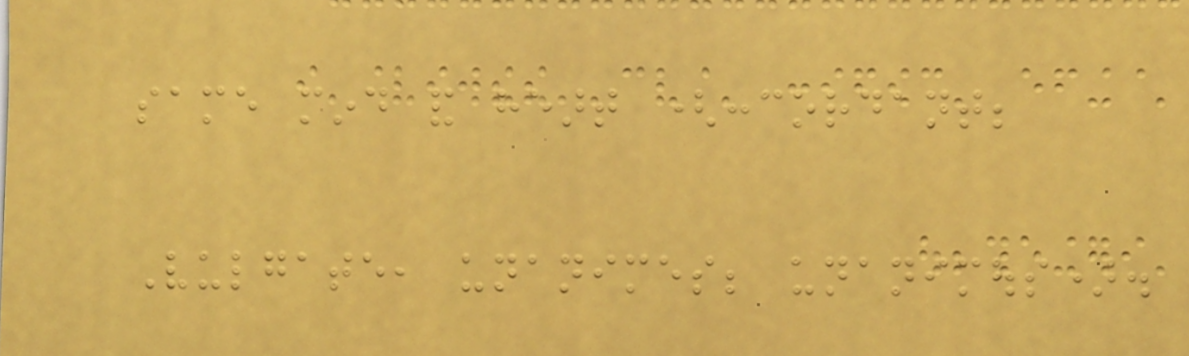same mind and heart (concordant;
Vulgate, unanimes; unanimous).
